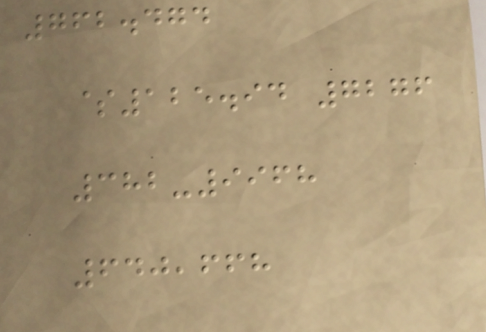762.474
$125.94 7276
382-9968
640,668
